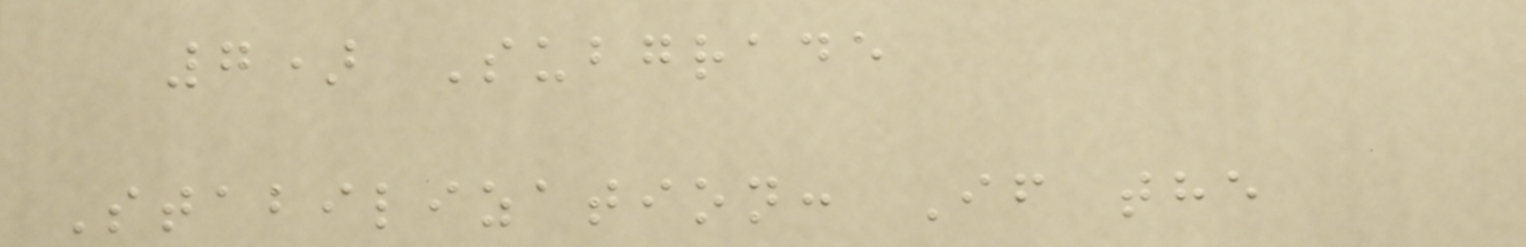7) Subgrade
Stabilization: If the
